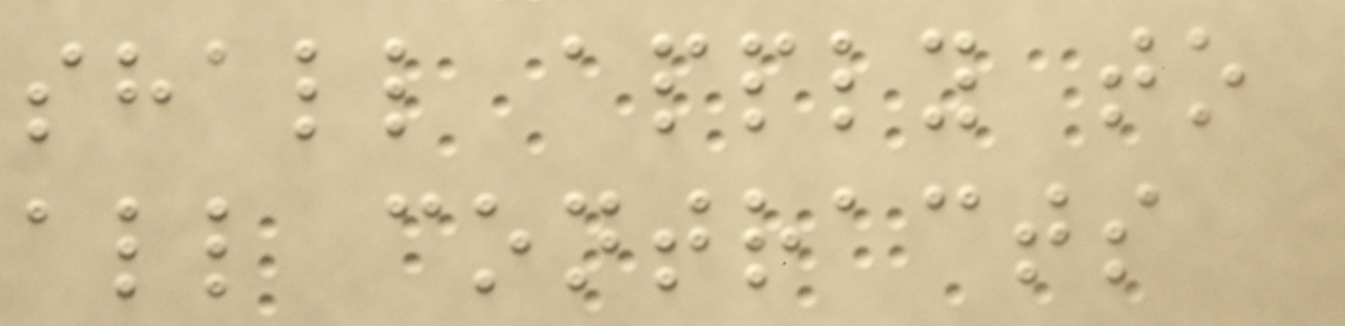shall apply to
all contracts
